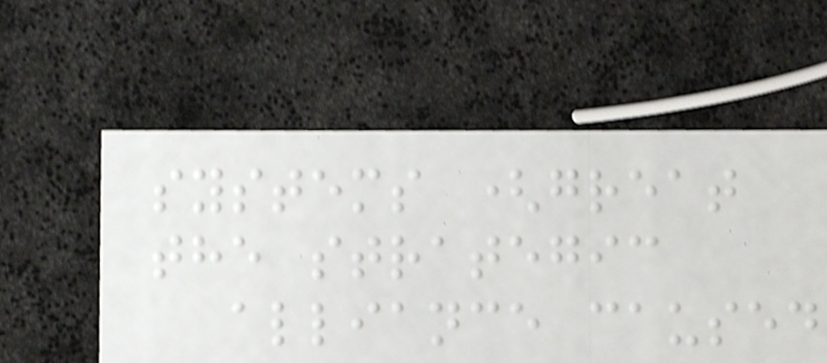systems (great
the strategic
alliance caused
